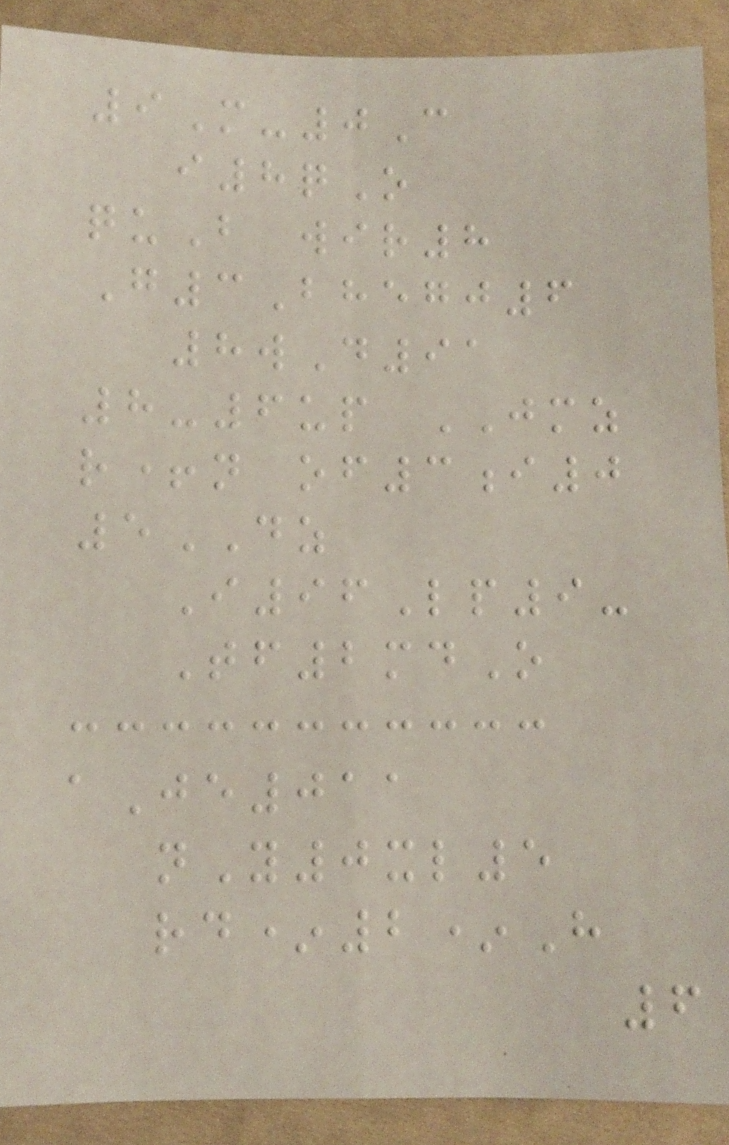9M-0C
i8qO
quB wir8
G3Bhegj6
8wD91
8-6up JMZ
r+n of3i0
5DZ
I96Lp9-
Tf2mdO
aJe011
nY0xl5
rd*2*H
6
